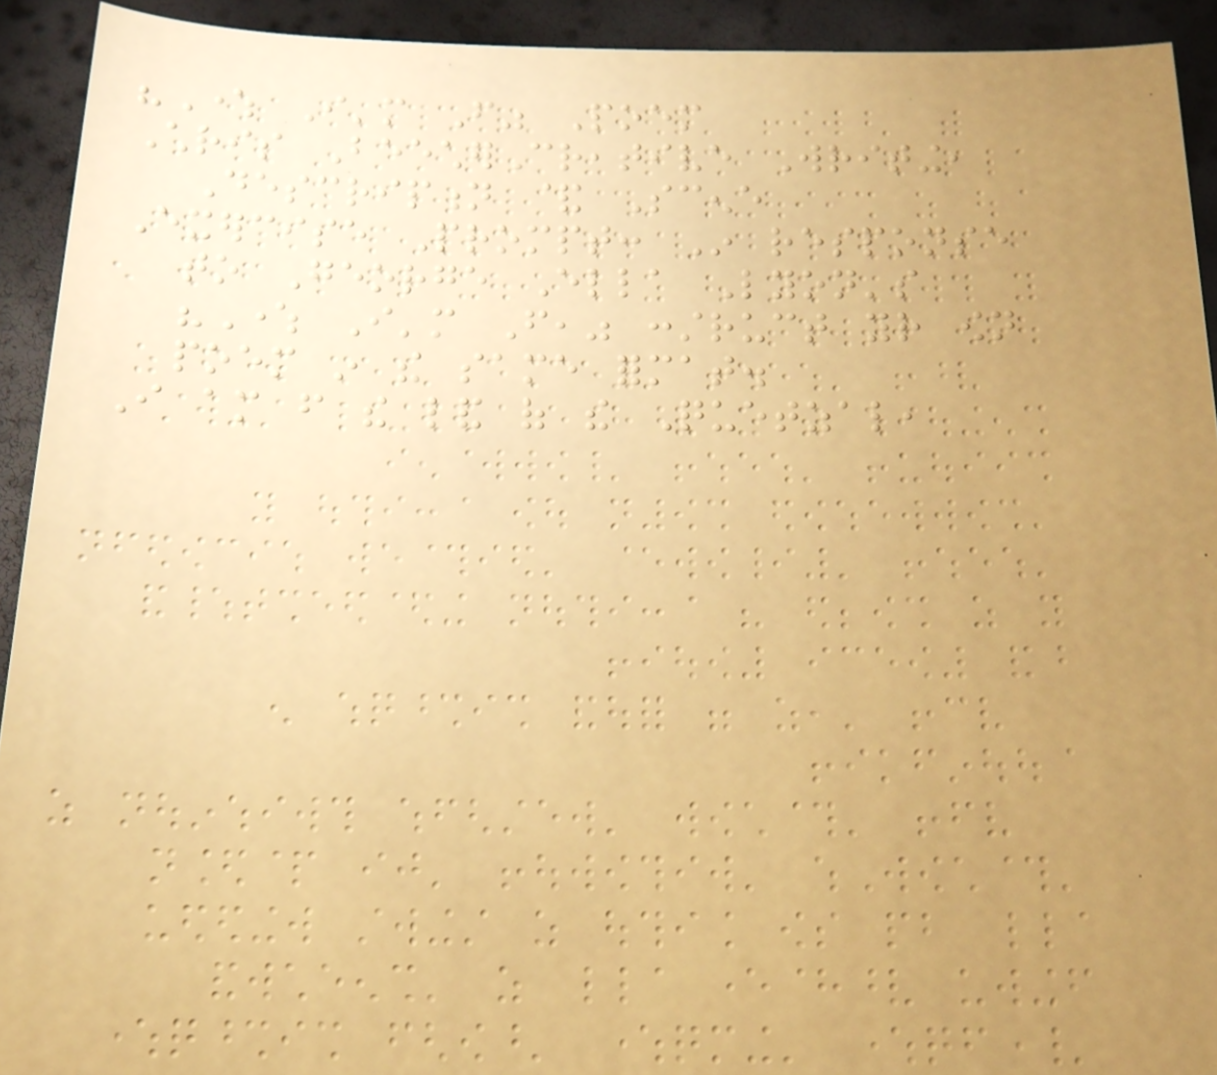"Where I'm From" Poem
Chris BeecherCreative Writing,
Description & Scene
Exercise Prompt: In response
to George Ella Lyon's
"Where I'm From," construct your own
poem in the same format.
I am from the land of the Quetzal,
